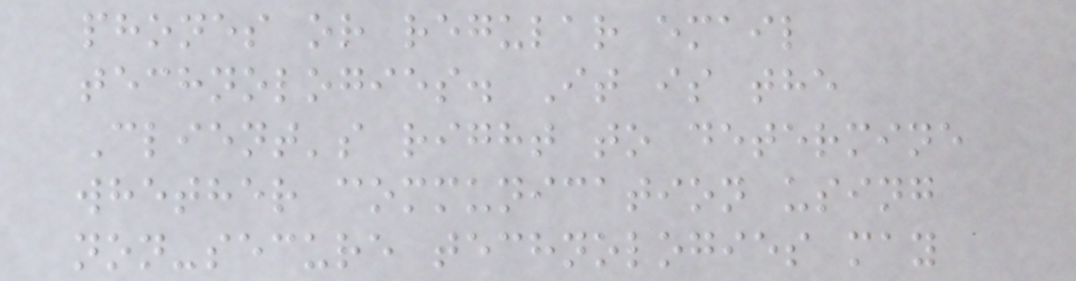phones or regular email
technologies. It is the
Client's right to determine
whether communication using
non-secure technologies may
